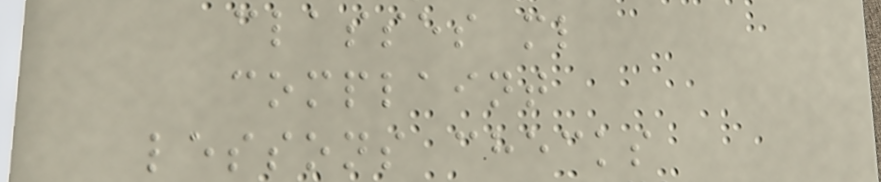classes ml
complaint
lessons checks
